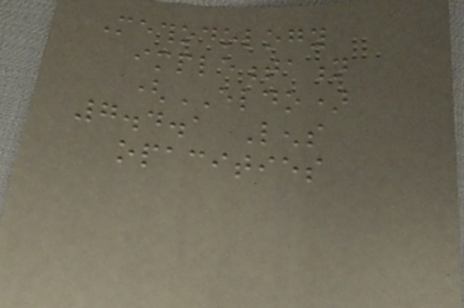Methodology
implementation
(ELDO)
7.4.1 Lens
opacities
